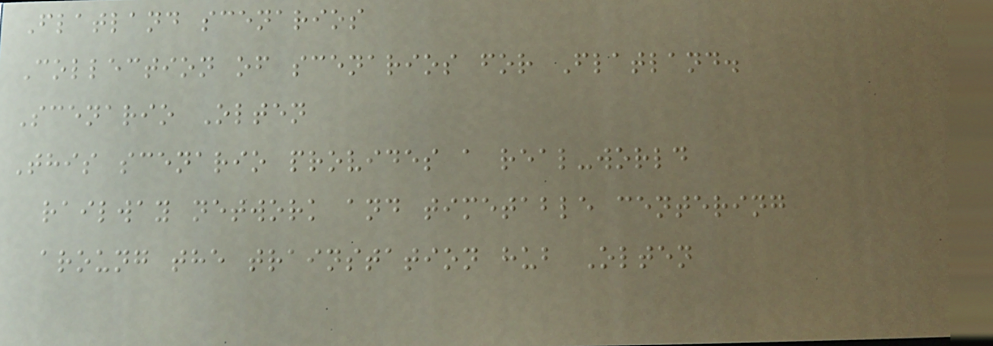Flatland scenarios
Collection of scenarios for Flatland.
Scenario Olten
This scenario provides a real-world
railway network and timetable centering
aroung the trainstation hub Olten
